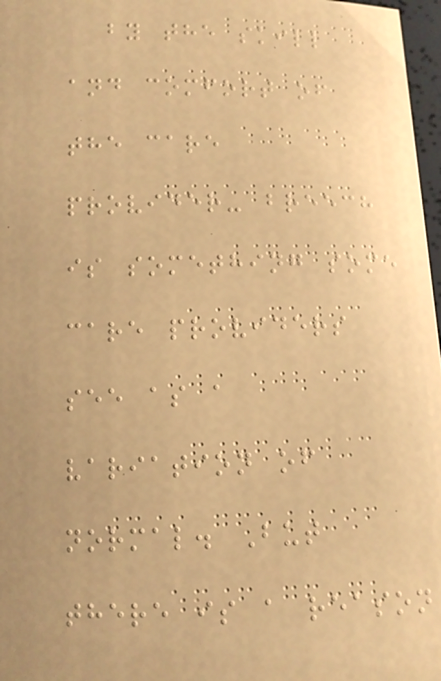by the skill
and comfort of
the care
provider- breech
is something some
care providers
see as a
variation of
normal. But
there is a reason
